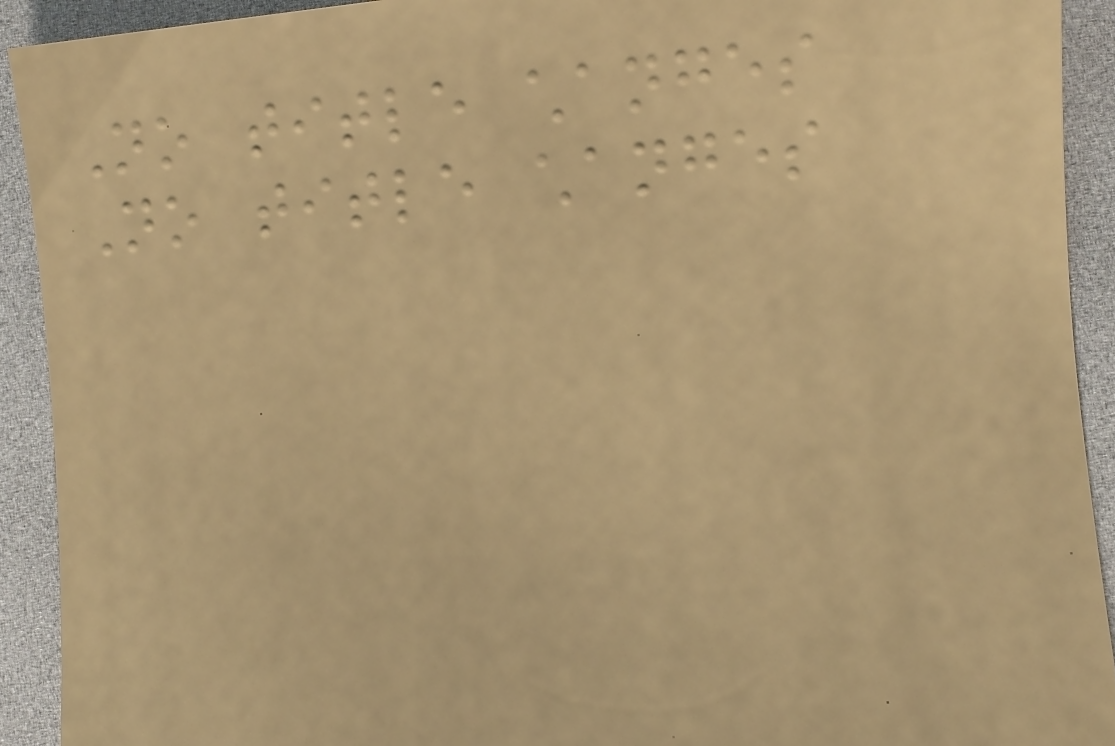No title changes
No title changes
